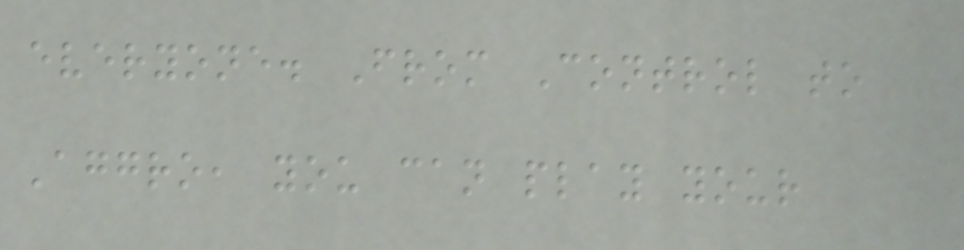everyone. From Control to
Aggro, you can play your
